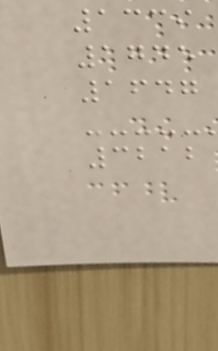1339
1745
1647
3212
